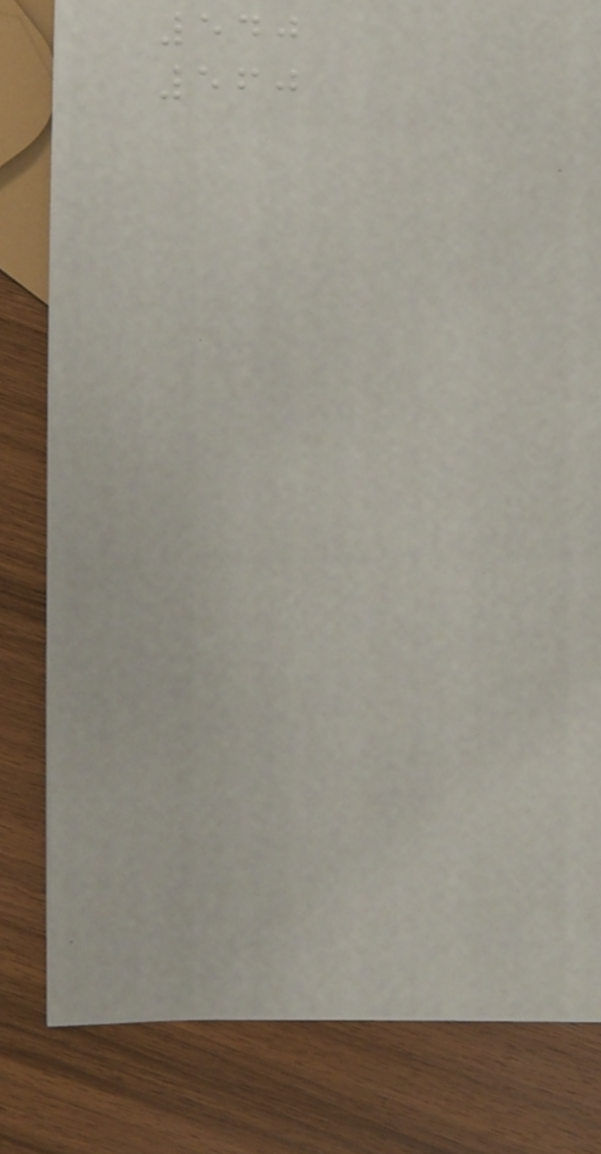540
560
